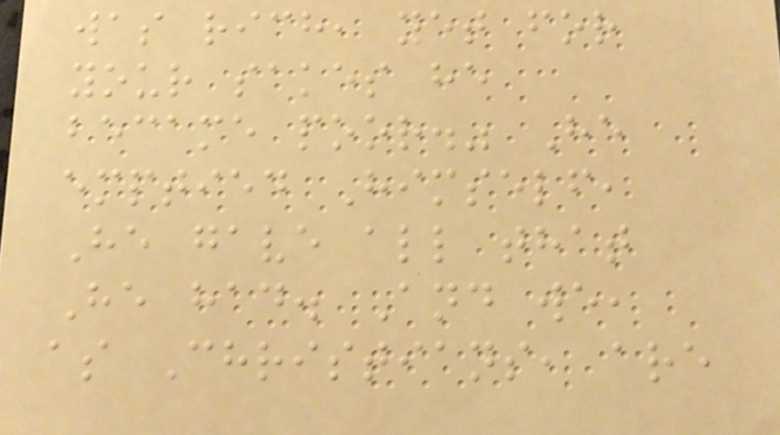was rich, yet for
your sakes he
became poor." He
emptied Himself,
He gave all that
He had. And we,
as Christians, are
